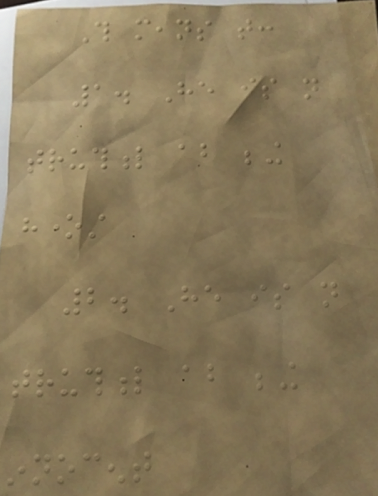This means that:
1. He is not
truthful about being
honest
2. He is not
truthful about being
innocent
